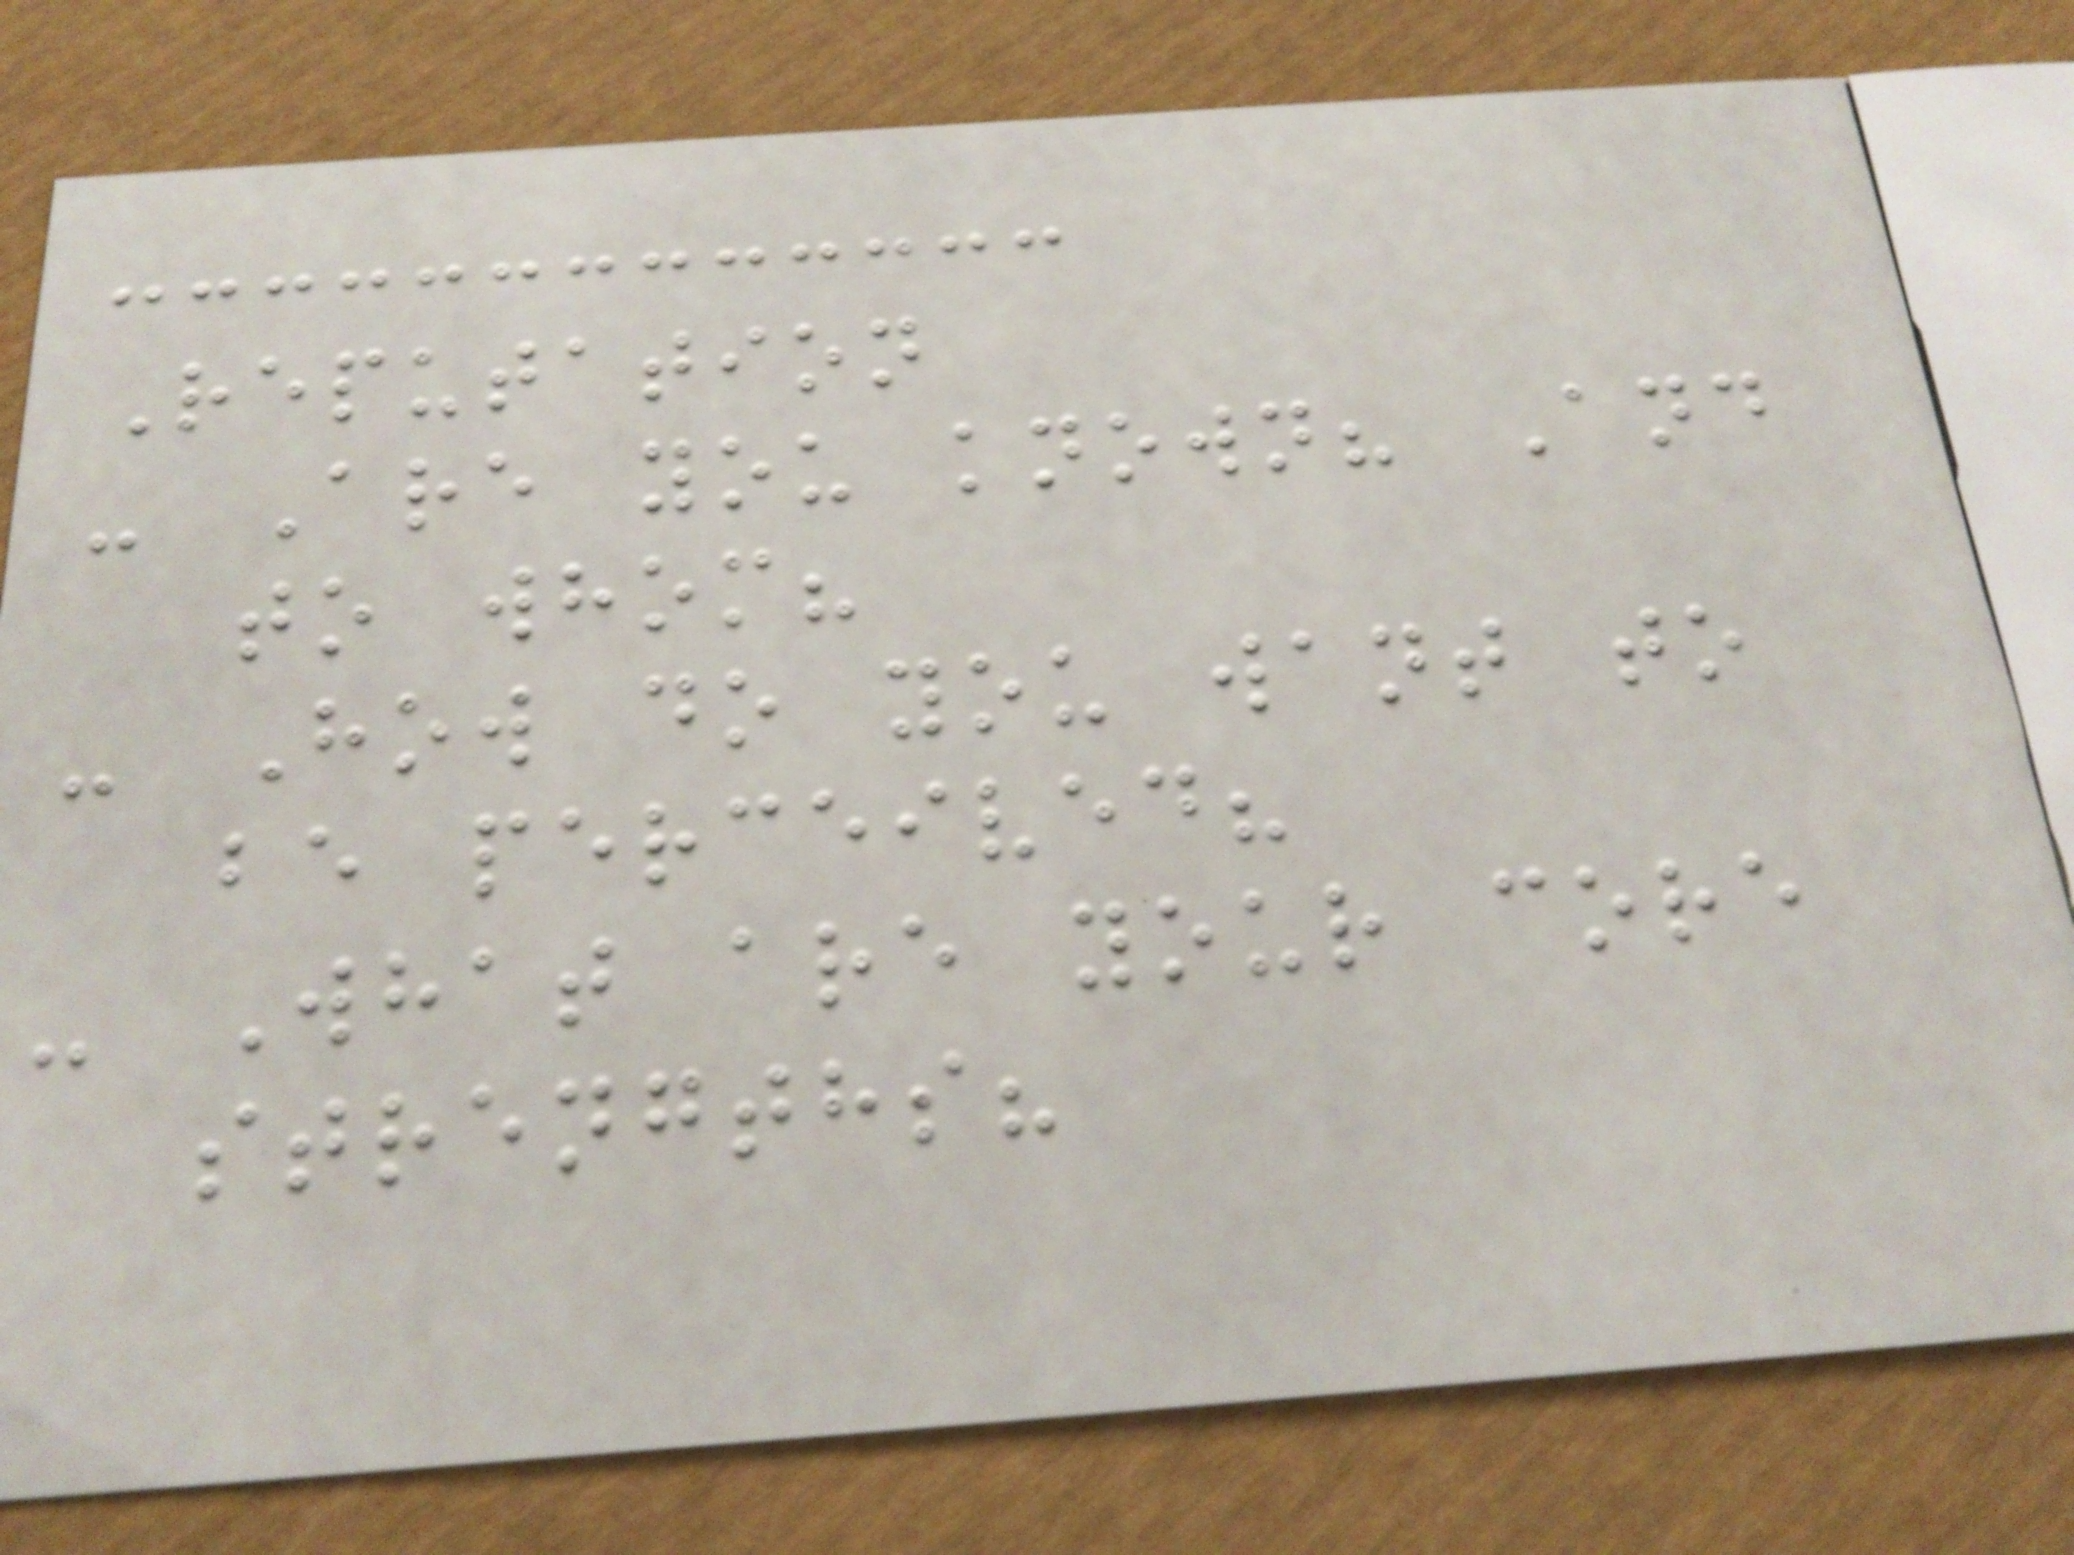Reputation
- Are you known? And
to whom?
- How do you want to
be perceived?
- What are your core
strengths?
